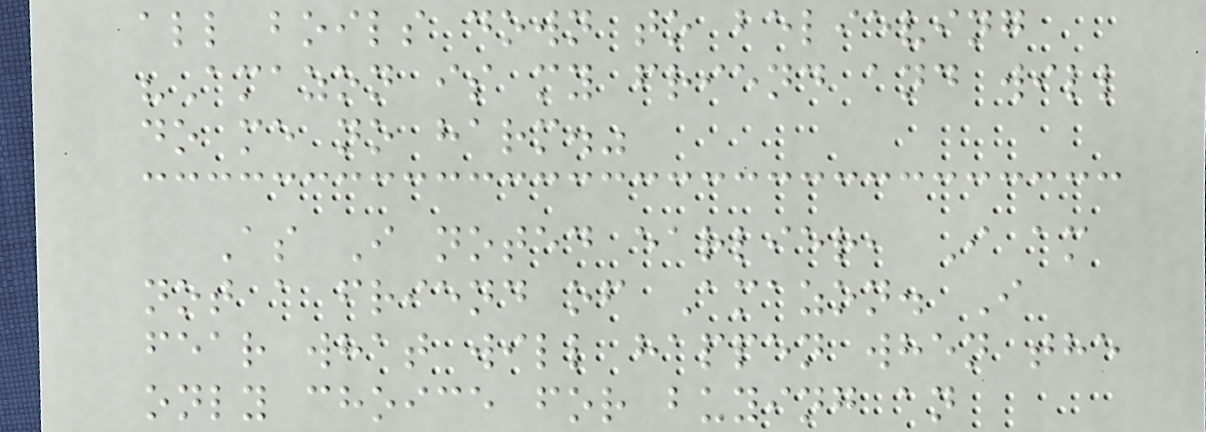all boils down to believing
"Amazon is my friend and will
do me no harm."
As I noted earlier, I am
not a friend of Amazon. I
fear what will happen when the
only choice for buying an
